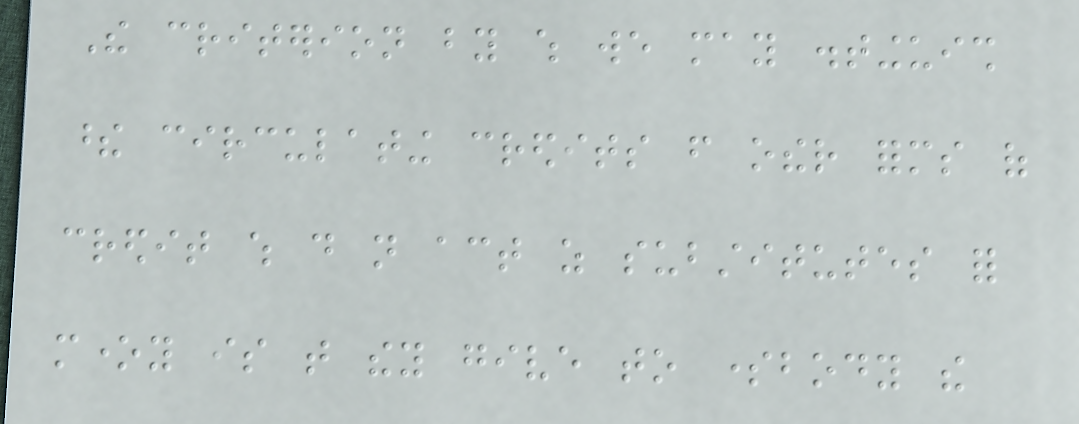The criterion by which we may distinguish
these circulating credits from other forms of
credit which do not act as substitutes for
money is that they give to somebody the
